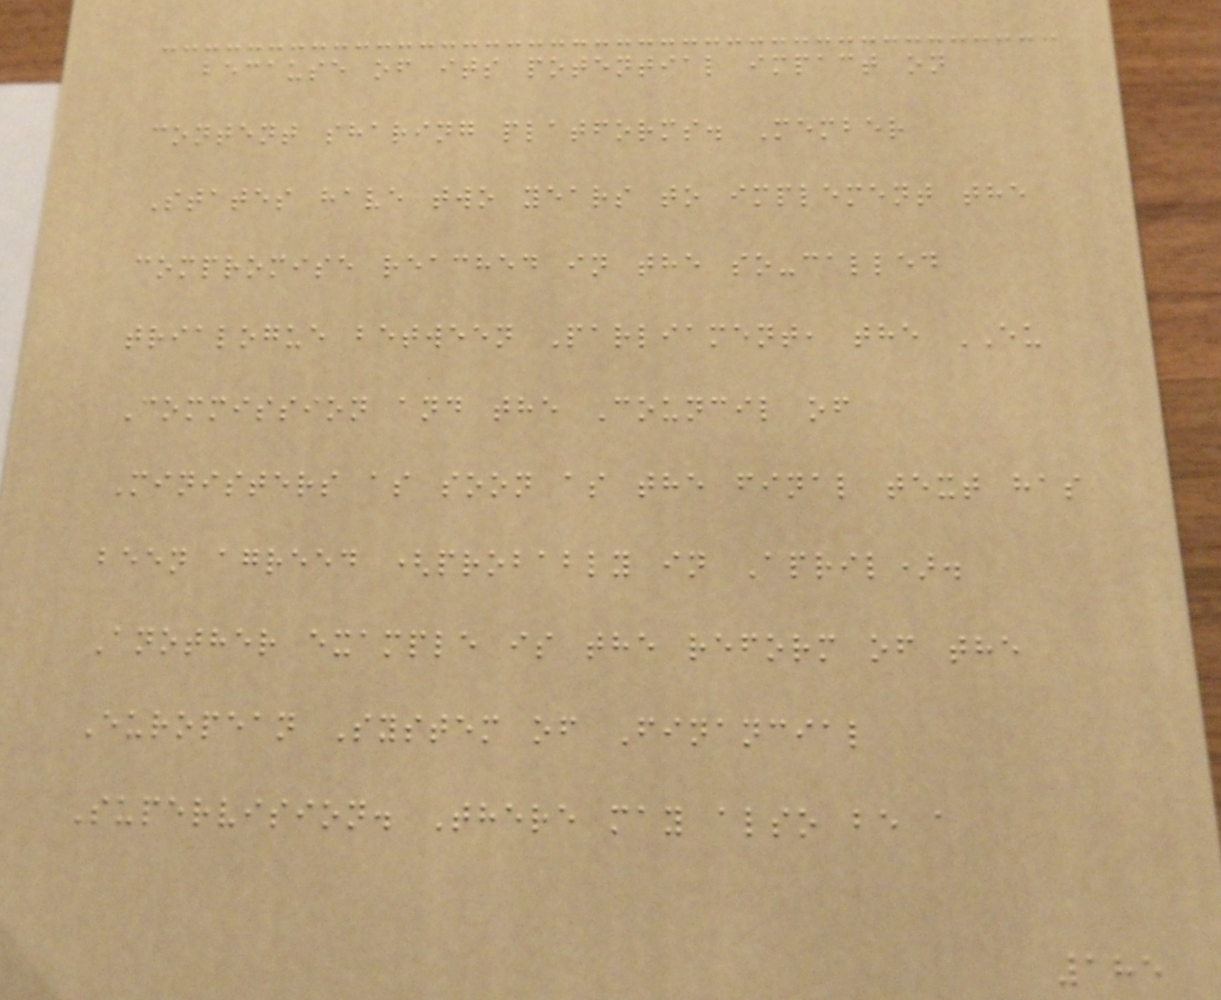because of its potential impact on
content sharing platforms. Member
States have two years to implement the
compromise reached in the so-called
trialogue between Parliament, the EU
Commission and the Council of
Ministers as soon as the final text has
been agreed (probably in April).
Another example is the reform of the
European System of Financial
Supervision. There may also be a
185
